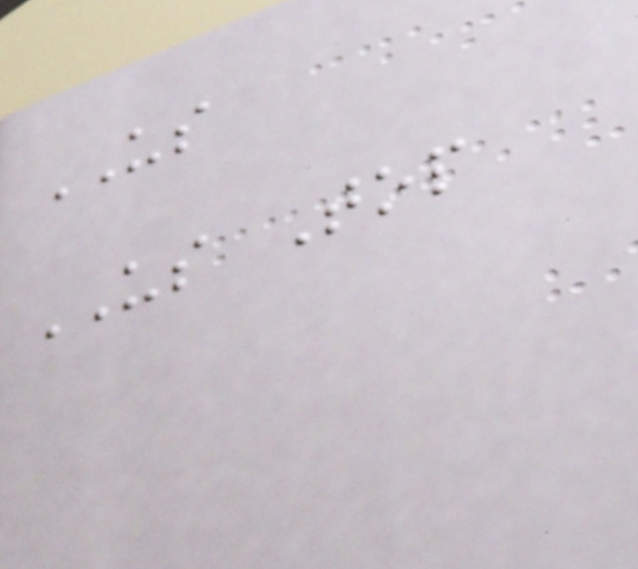US
US Top
